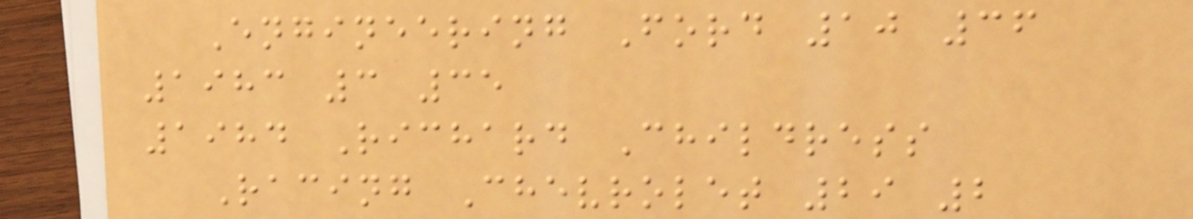Engineering Ford 10 36
1983 3 35
1984 Richard Childress
Racing Chevrolet 29 2
